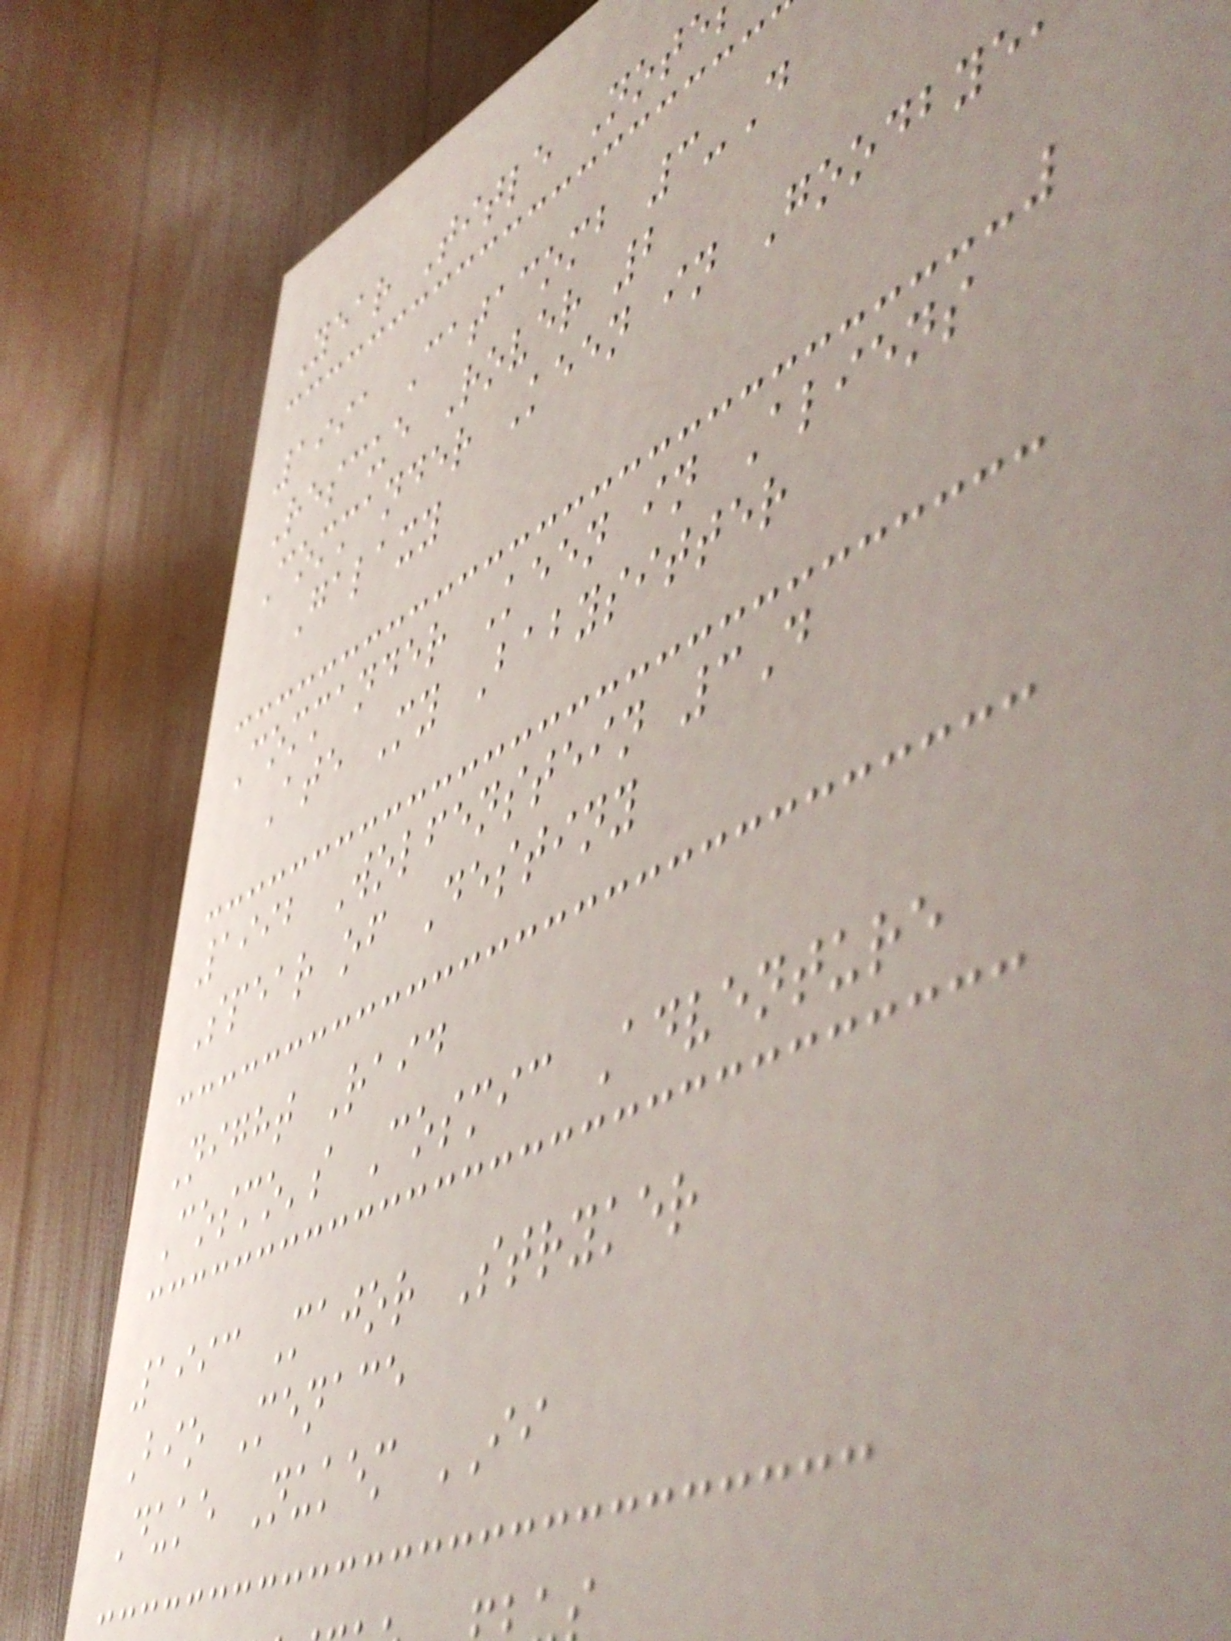Year Title Note
1991 Catacomb 3-D
Rescue Rover 2
Commander Keen in Goodbye
Galaxy
Commander Keen in Aliens
Ate My Babysitter
1992 Wolfenstein 3D
Spear of Destiny
Night Raid
Cosmo's Cosmic Adventure
1993 Major Stryker
Bio Menace
Duke Nukem II
